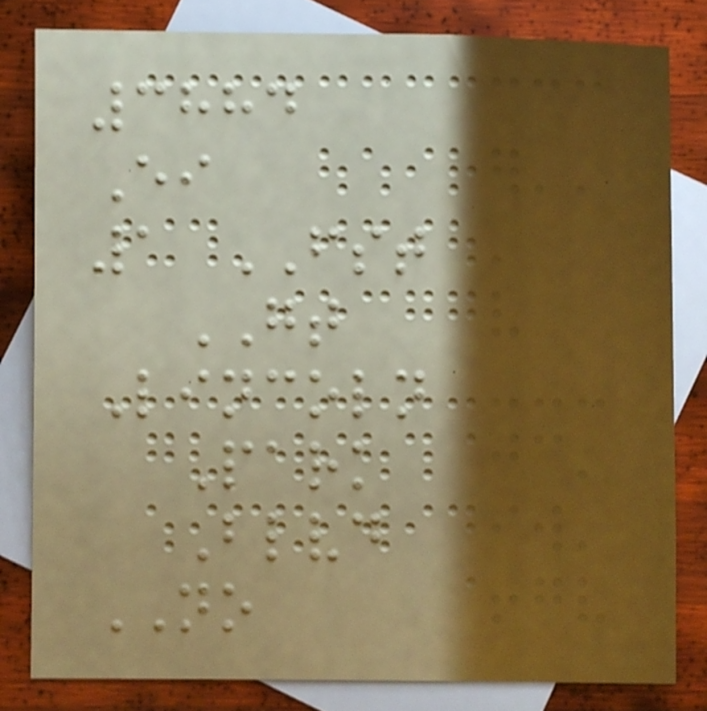3884
Ei
1 FST
GT
Lincoln
Park
Blvd
NO
